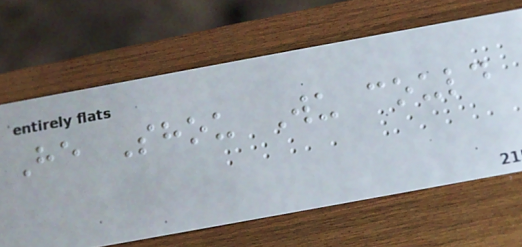He Shou Wu could
